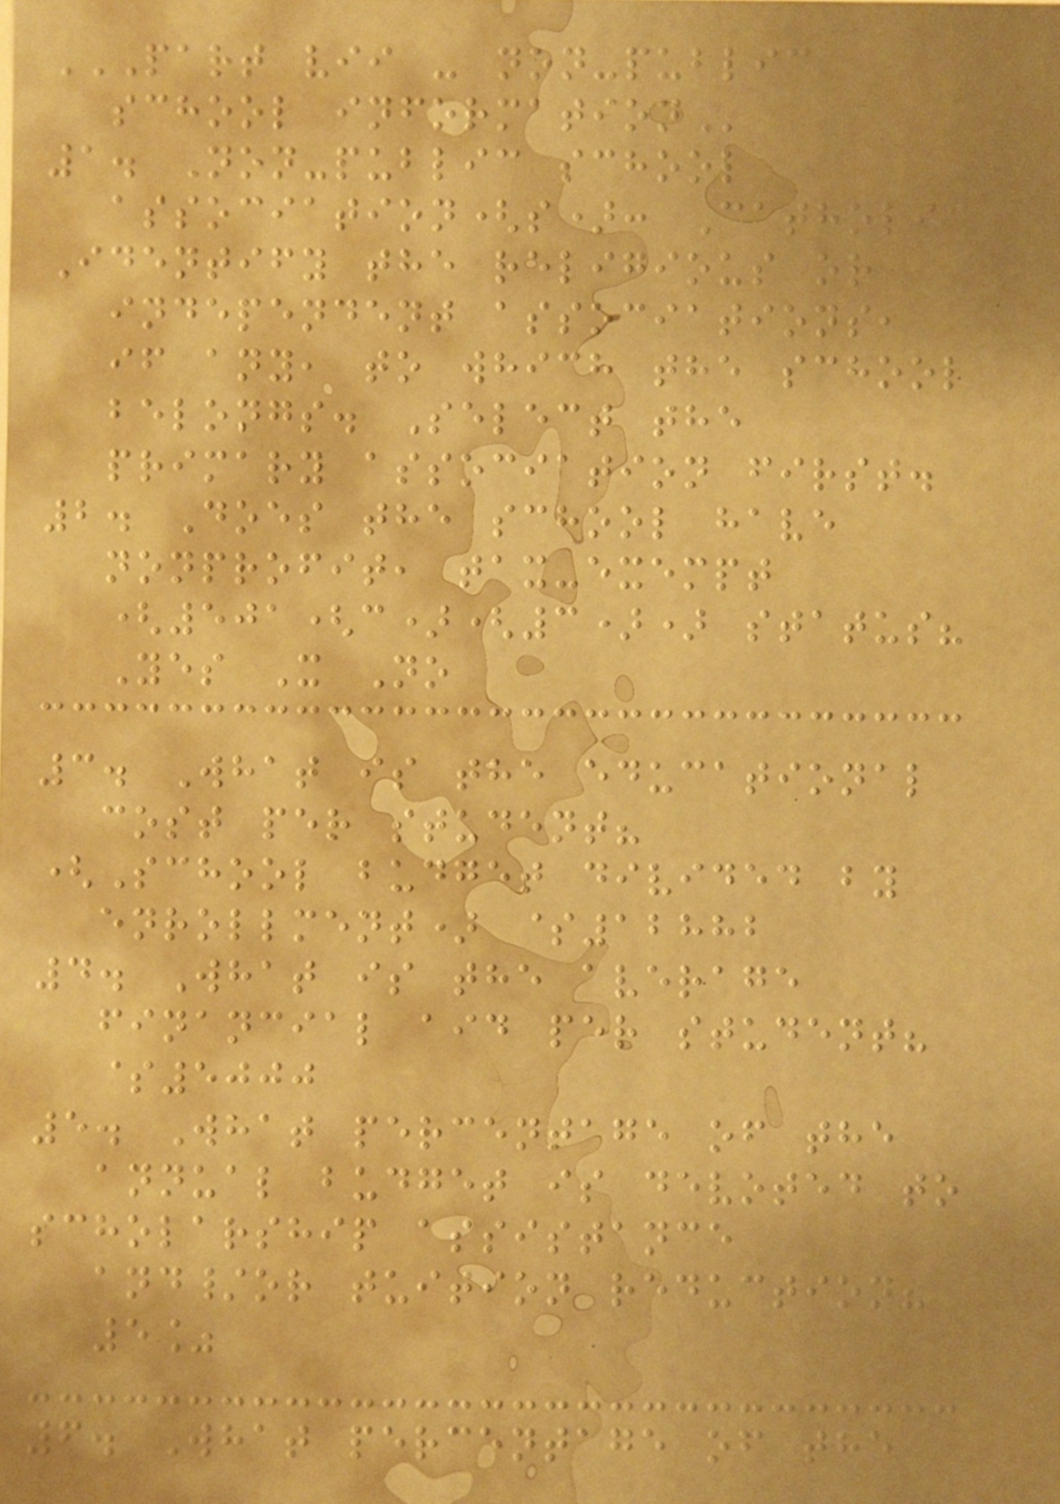PART VII - NON-PUBLIC
SCHOOL INFORMATION
1. Non-public school
association(s): Catholic
Identify the religious or
independent associations,
if any, to which the school
belongs. Select the
primary association first.
2. Does the school have
nonprofit, tax-exempt
(501(c)(3)) status?
Yes X No
3. What is the educational
cost per student?
(School budget divided by
enrollment) $12882
4. What is the average
financial aid per student?
$5000
5. What percentage of the
annual budget is devoted to
scholarship assistance
and/or tuition reduction?
5%
6. What percentage of the
